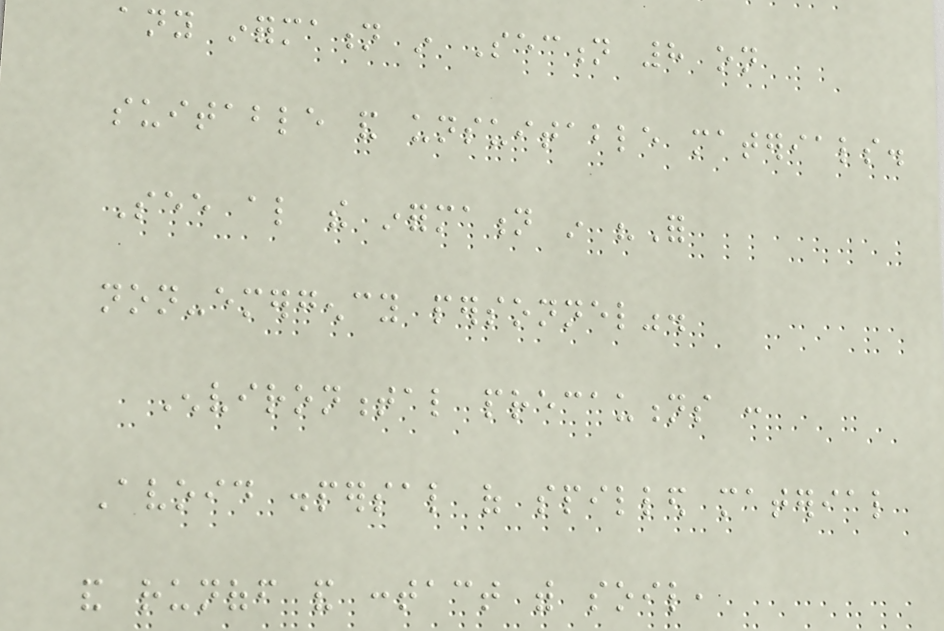any information in Section 8 on
suitable and unsuitable materials.
See also the information in "For
non-emergency personnel".
Environmental precautions :
Avoid dispersal of spilled material
and runoff and contact with soil,
